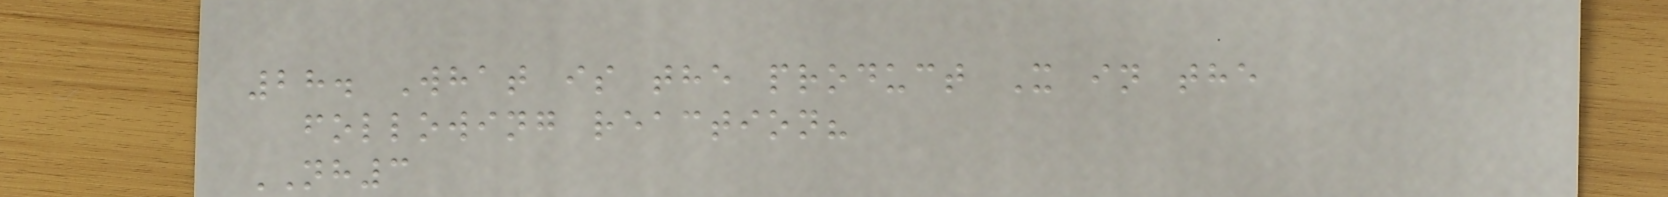28. What is the product X in the
following reaction?
NH3
